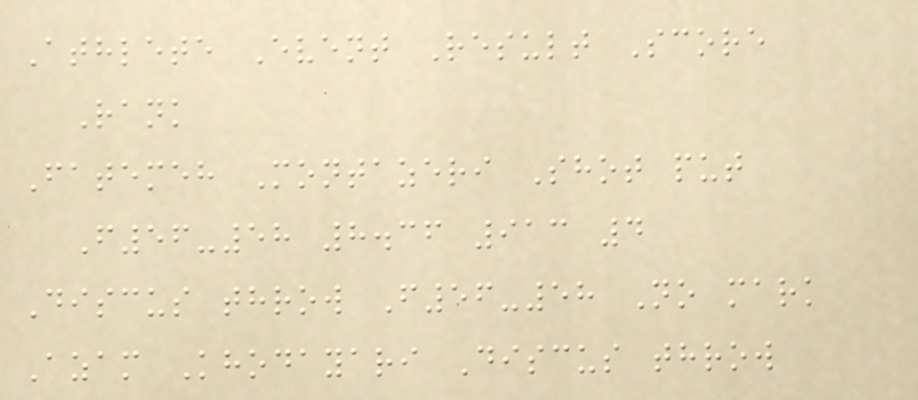Athlete Event Result Score
Rank
Fatemeh Montazeri Shot put
F56-58 8.36 913 4
Discus throw F56-58 No mark
Azam Khodayari Discus throw
